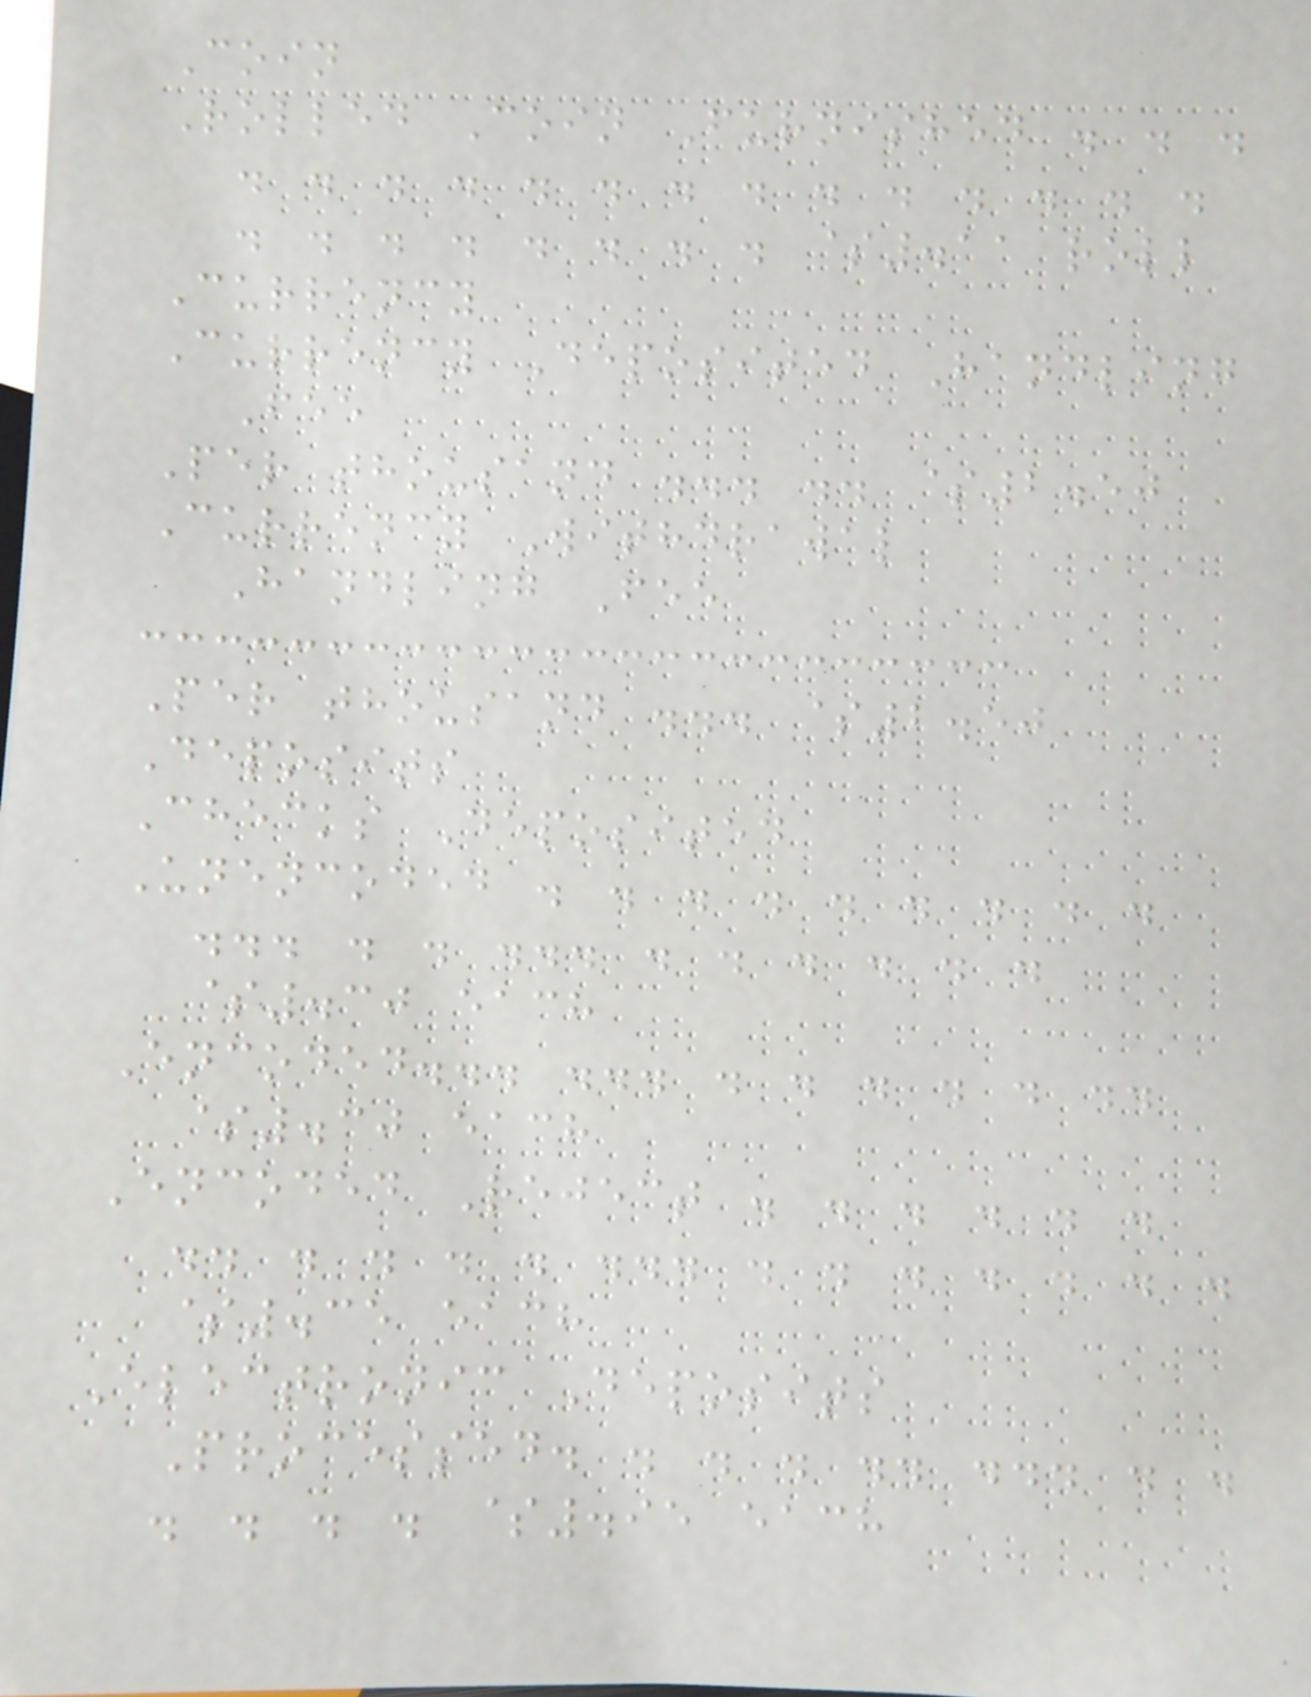Coin
Rolled Coin Furnished . . .
. . . . . . . . . . . . . .
. . . . . . . . $.11 roll
Currency
Currency Deposited Handling
Fee
Per thousand ... .. $2.50
Currency Withdrawal
Handling Fee
Per thousand ... $2.50
Deposits
Checks Deposited
Unencoded . . . . . . . . .
... . . ... . . . . . .
$.30 each
Encoded... ... . . . . . ..
$.30 each
Encoded Reject . . . . . .
.. . . . . ... . . . . . . .
$.35 each
Electronic Deposits
Processed. . . . .. ... . .
. . . . $.95 each
